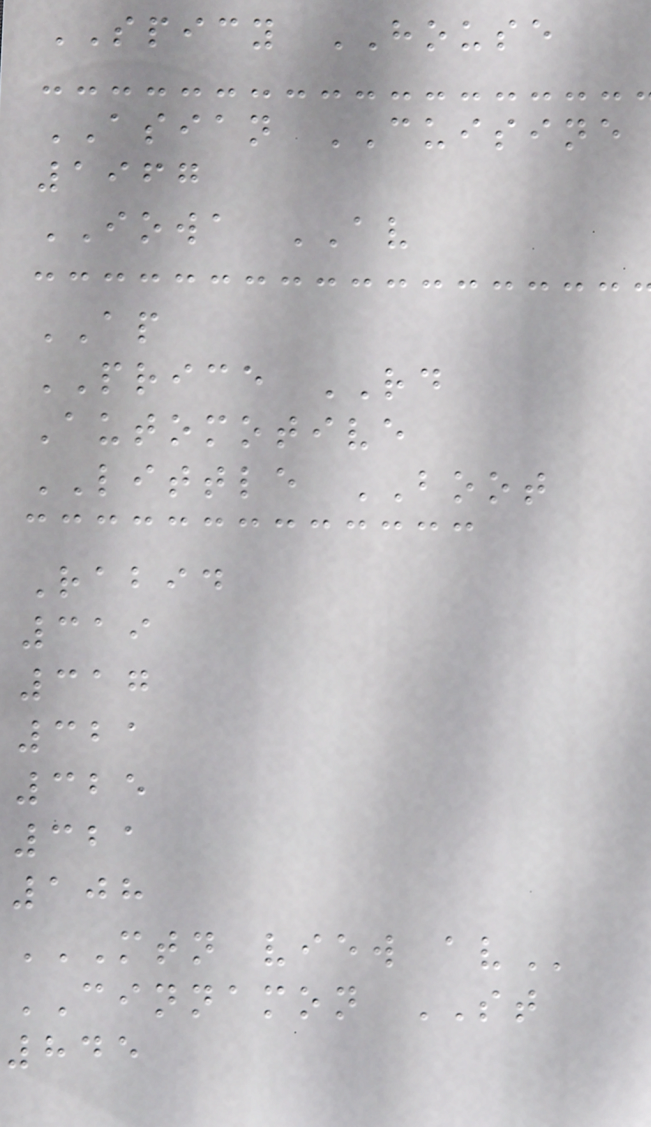SPICY HOUSE
ASIAN CUISINE
1967
IOWA AV
AP
PRICE RD
Automotive
LITTLE BOOT
Rabid
319
317
321
325
321
108
MTN VIEW AV
CINNAMON ST
845
